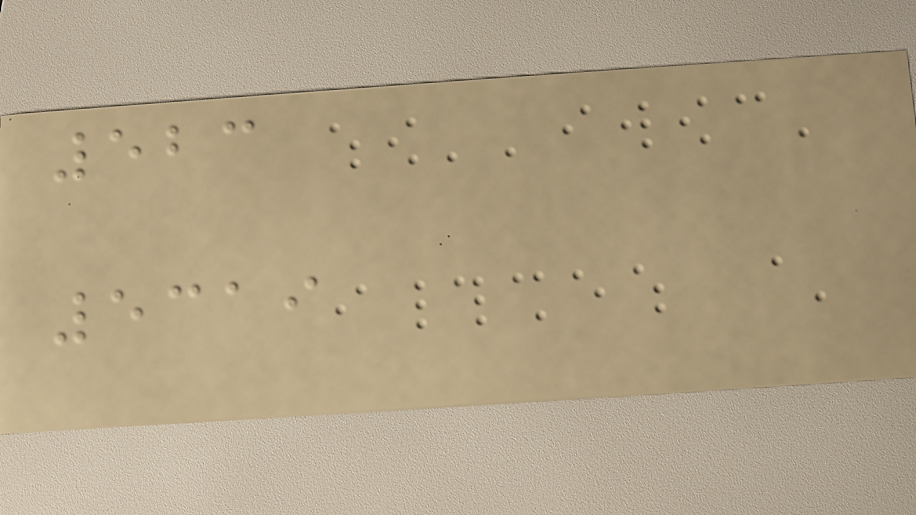523
5319
